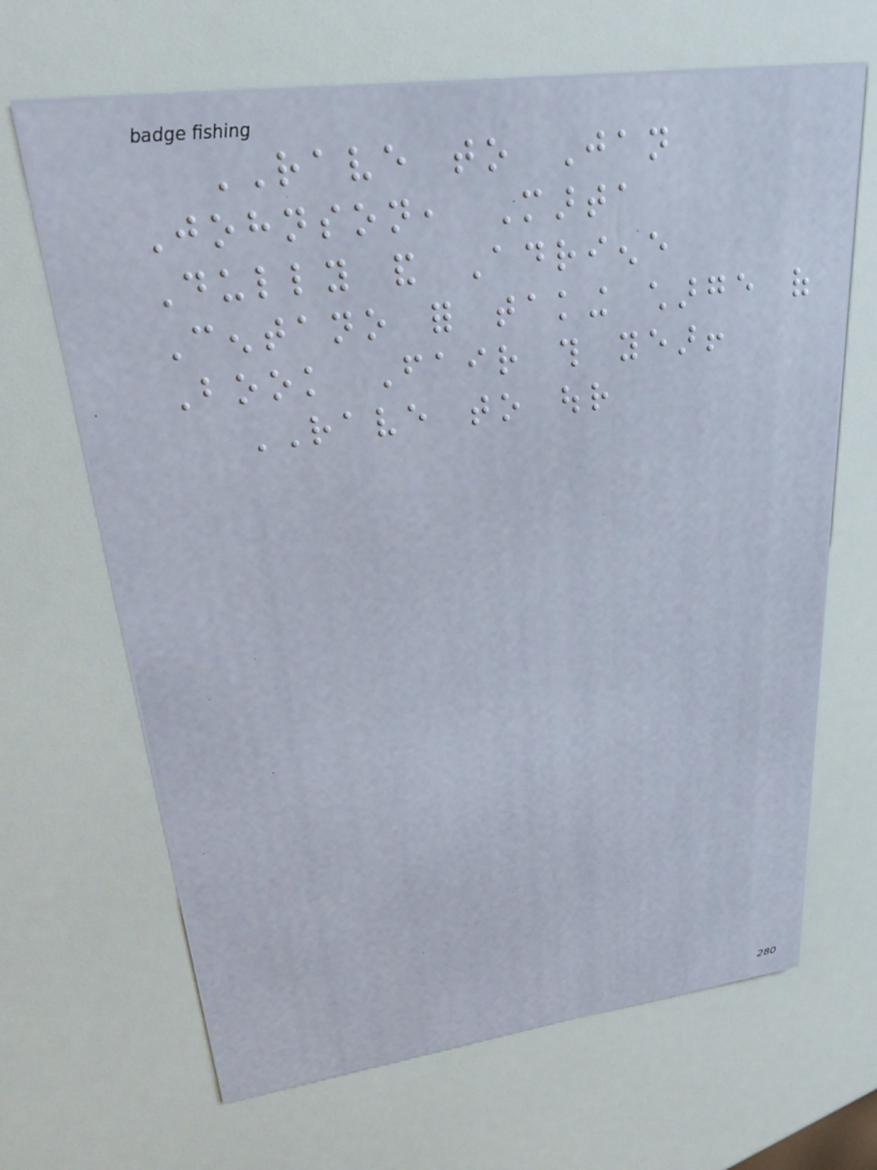RAVE to Jan
Johnson, Marta
Dully and Adriene
Centano for taking charge of
Book Fair this year!
RAVE to our
